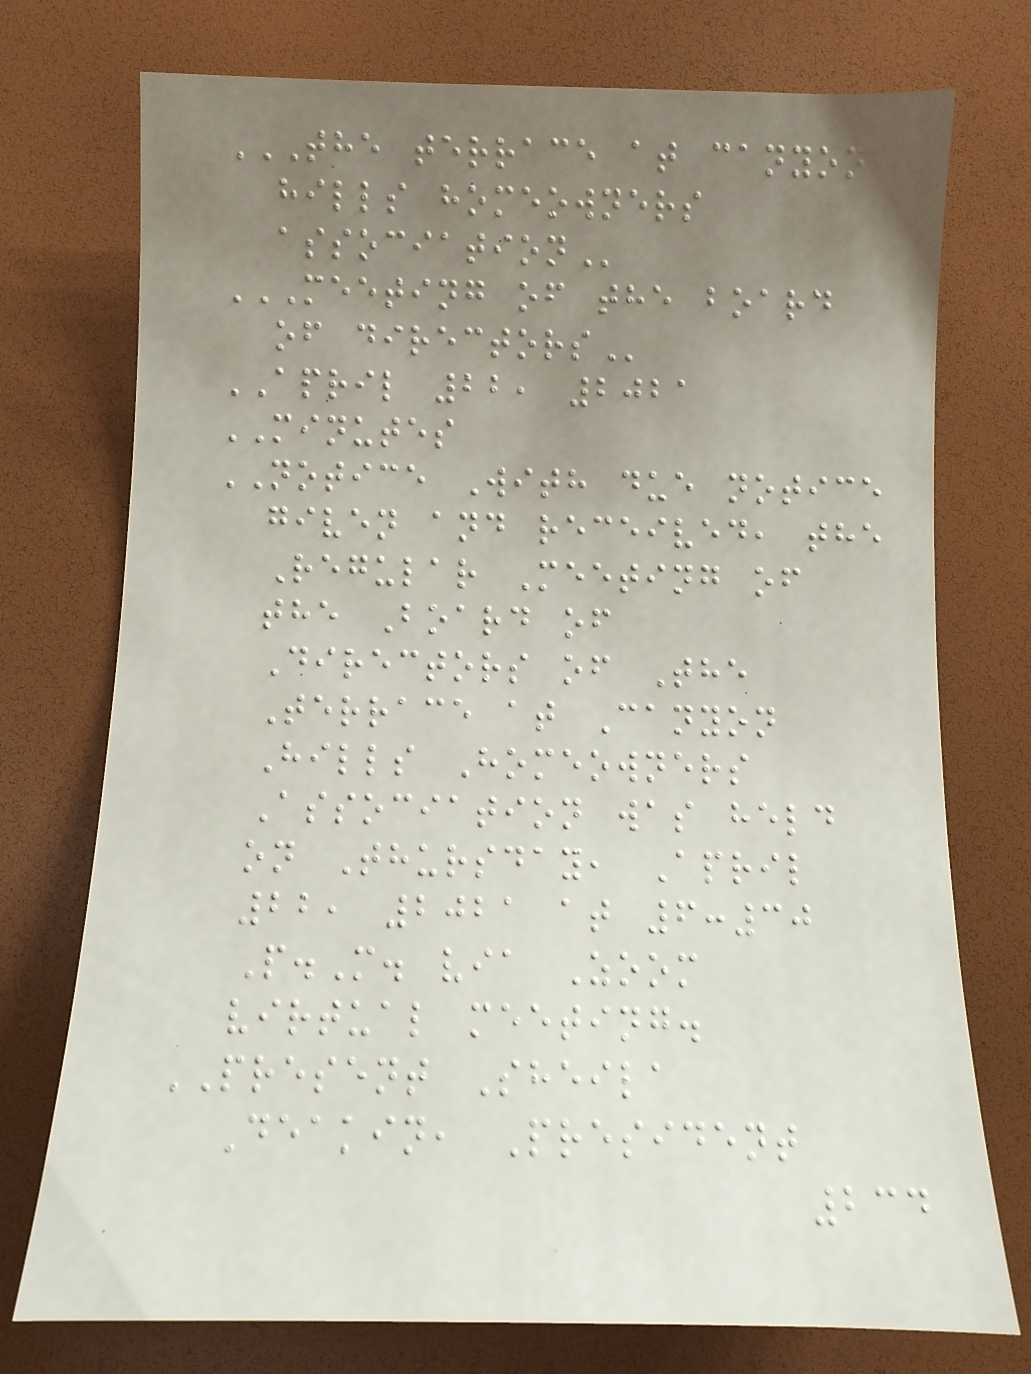THE TERRACE AT CANYON
HILLS HOMEOWNERS
ASSOCIATION
MEETING OF THE BOARD
OF DIRECTORS
APRIL 22, 2021
MINUTES
NOTICE With due notice
given and received, the
Regular Meeting of
the Board of
Directors of The
Terrace at Canyon
Hills Homeowners
Association was held
on Thursday, April
22, 2021 at 6:30
P.M. via Zoom
virtual meeting.
PRESENT Sheila
Deakin, President
234
